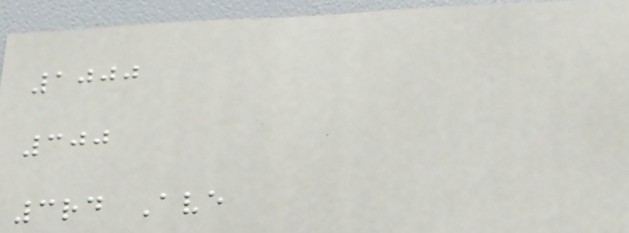1000
300
3rd Ave
